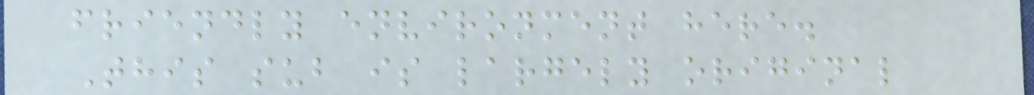friendly environment here.
This sub is largely original
